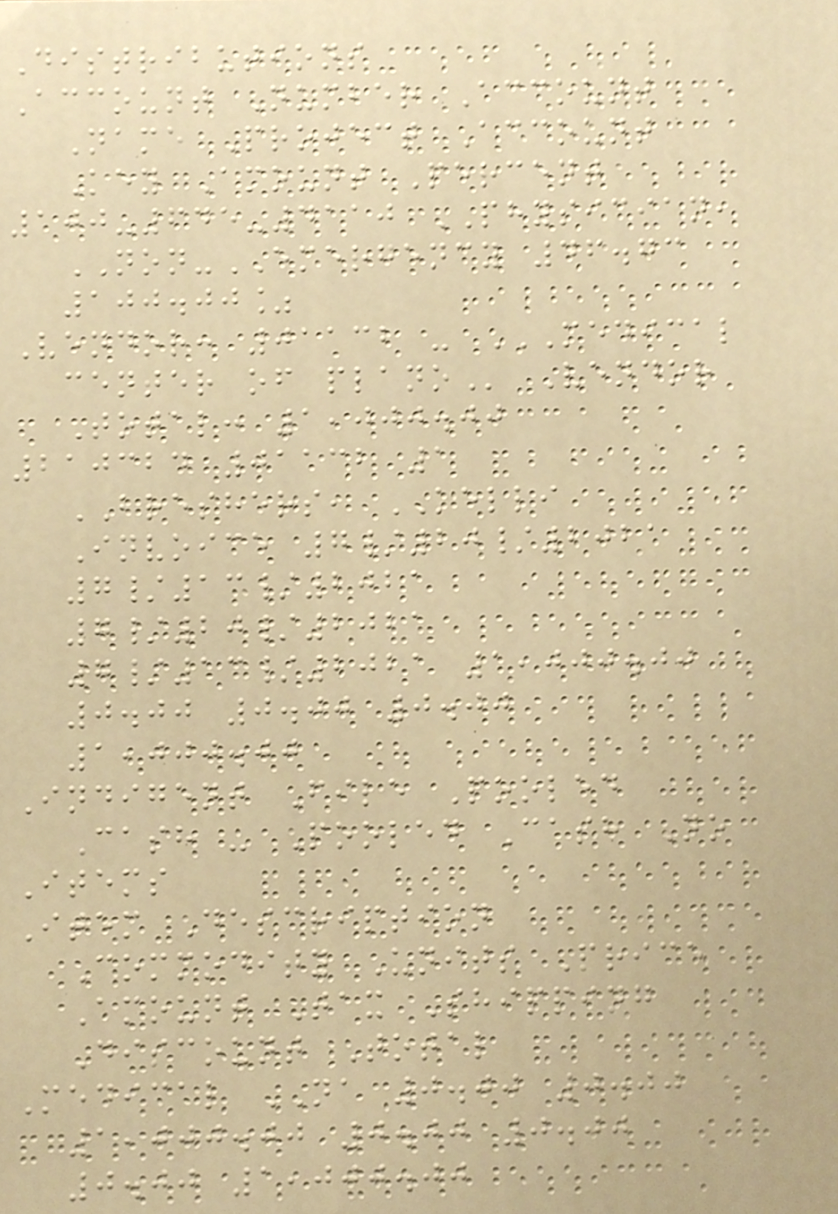Distributions
Account Number Account
Name Project Account
Key Amount Percent
100-645-4110 PHYSICIAN,
NON-EMERGENCY 46.73
100.00%
Vendor: 01132 - MEDICAL
CENTER OF PLANO Vendor
Total: 1,000.00
210324 01132 1
BRESHERS, KELLI
Invoice 7/20/2021
7/13/2021
7/20/2021
7/13/2021 1,000.00
0.00 0.00 0.00
1,000.00
Indigent File Pooled
Cash - Pooled Cash No
Items
Item Description
Commodity Units Price
Amount Tax Shipping
Discount Total
Medical NA 0.00 0.00
1,000.00 0.00 0.00
0.00 1,000.00
